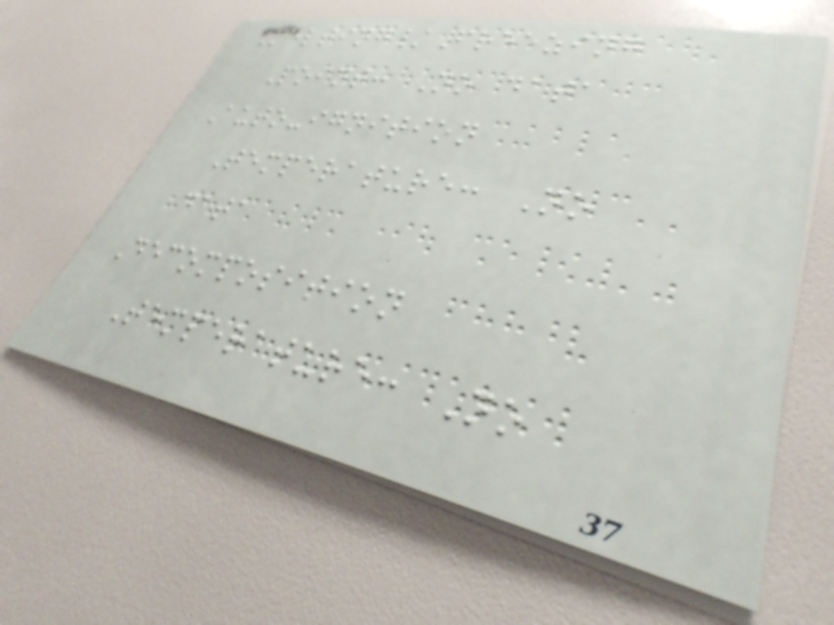Melting/Freezing
Point: No data
Auto-ignition
Temperature: No
data
Decomposition
Temperature: No
